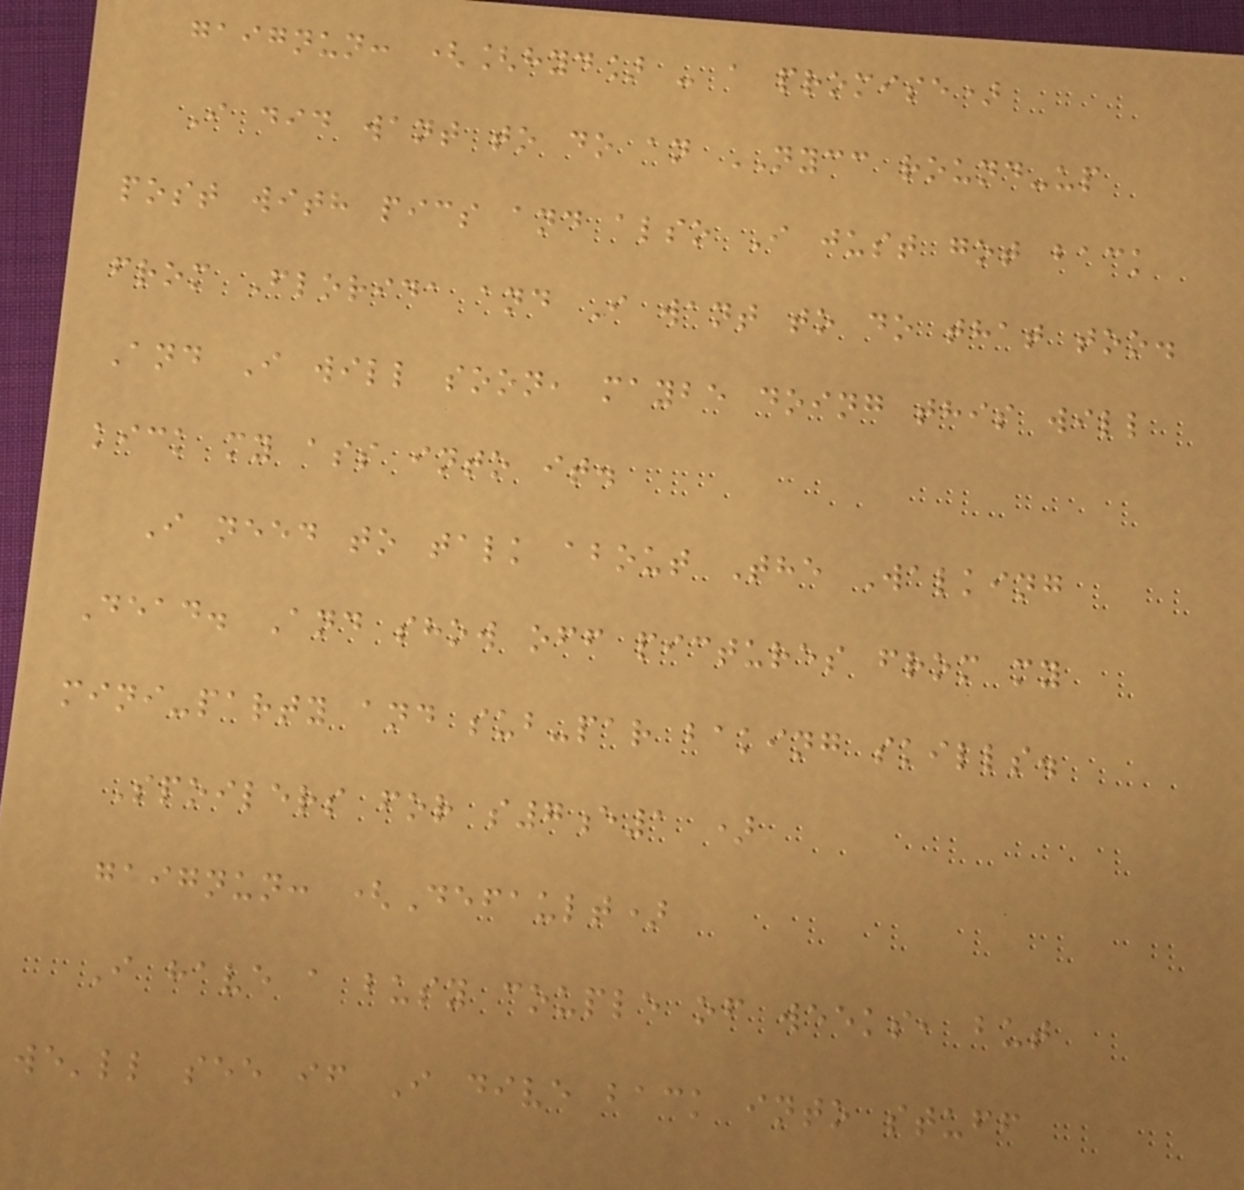gaignun: ([hyd] - a promise)
I did want to do an NYCC round-up
post with pics and also I just got back
from Florida and I want to do that too.
And I will soon, maybe doing this will
kick my ass into it.
I need to talk about The Walking
Dead. And show off pictures from my
mini-party and sub-par baking skills.
Spoilers for s7e1 )
gaignun: (Default)
I have a busy couple of weeks, but
we'll see if I dive back into stuff
